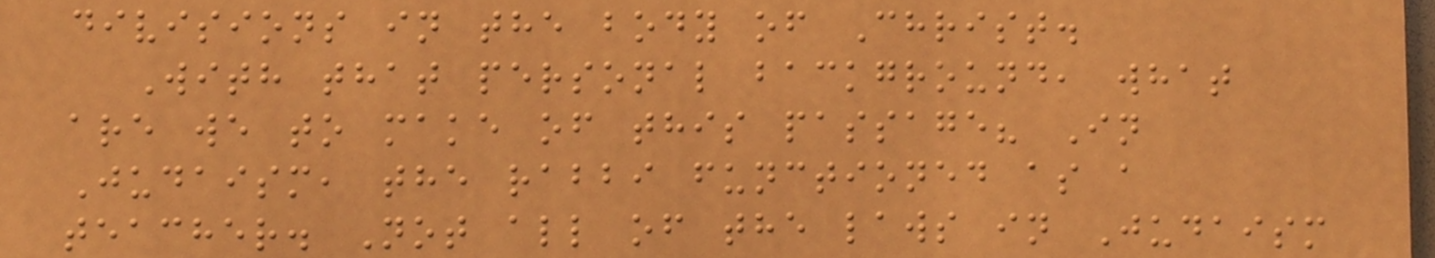divisions in the body of Christ.
With that personal background, what
are we to make of this passage? In
Judaism, the rabbi functioned as a
teacher. Not all of the laws in Judaism
